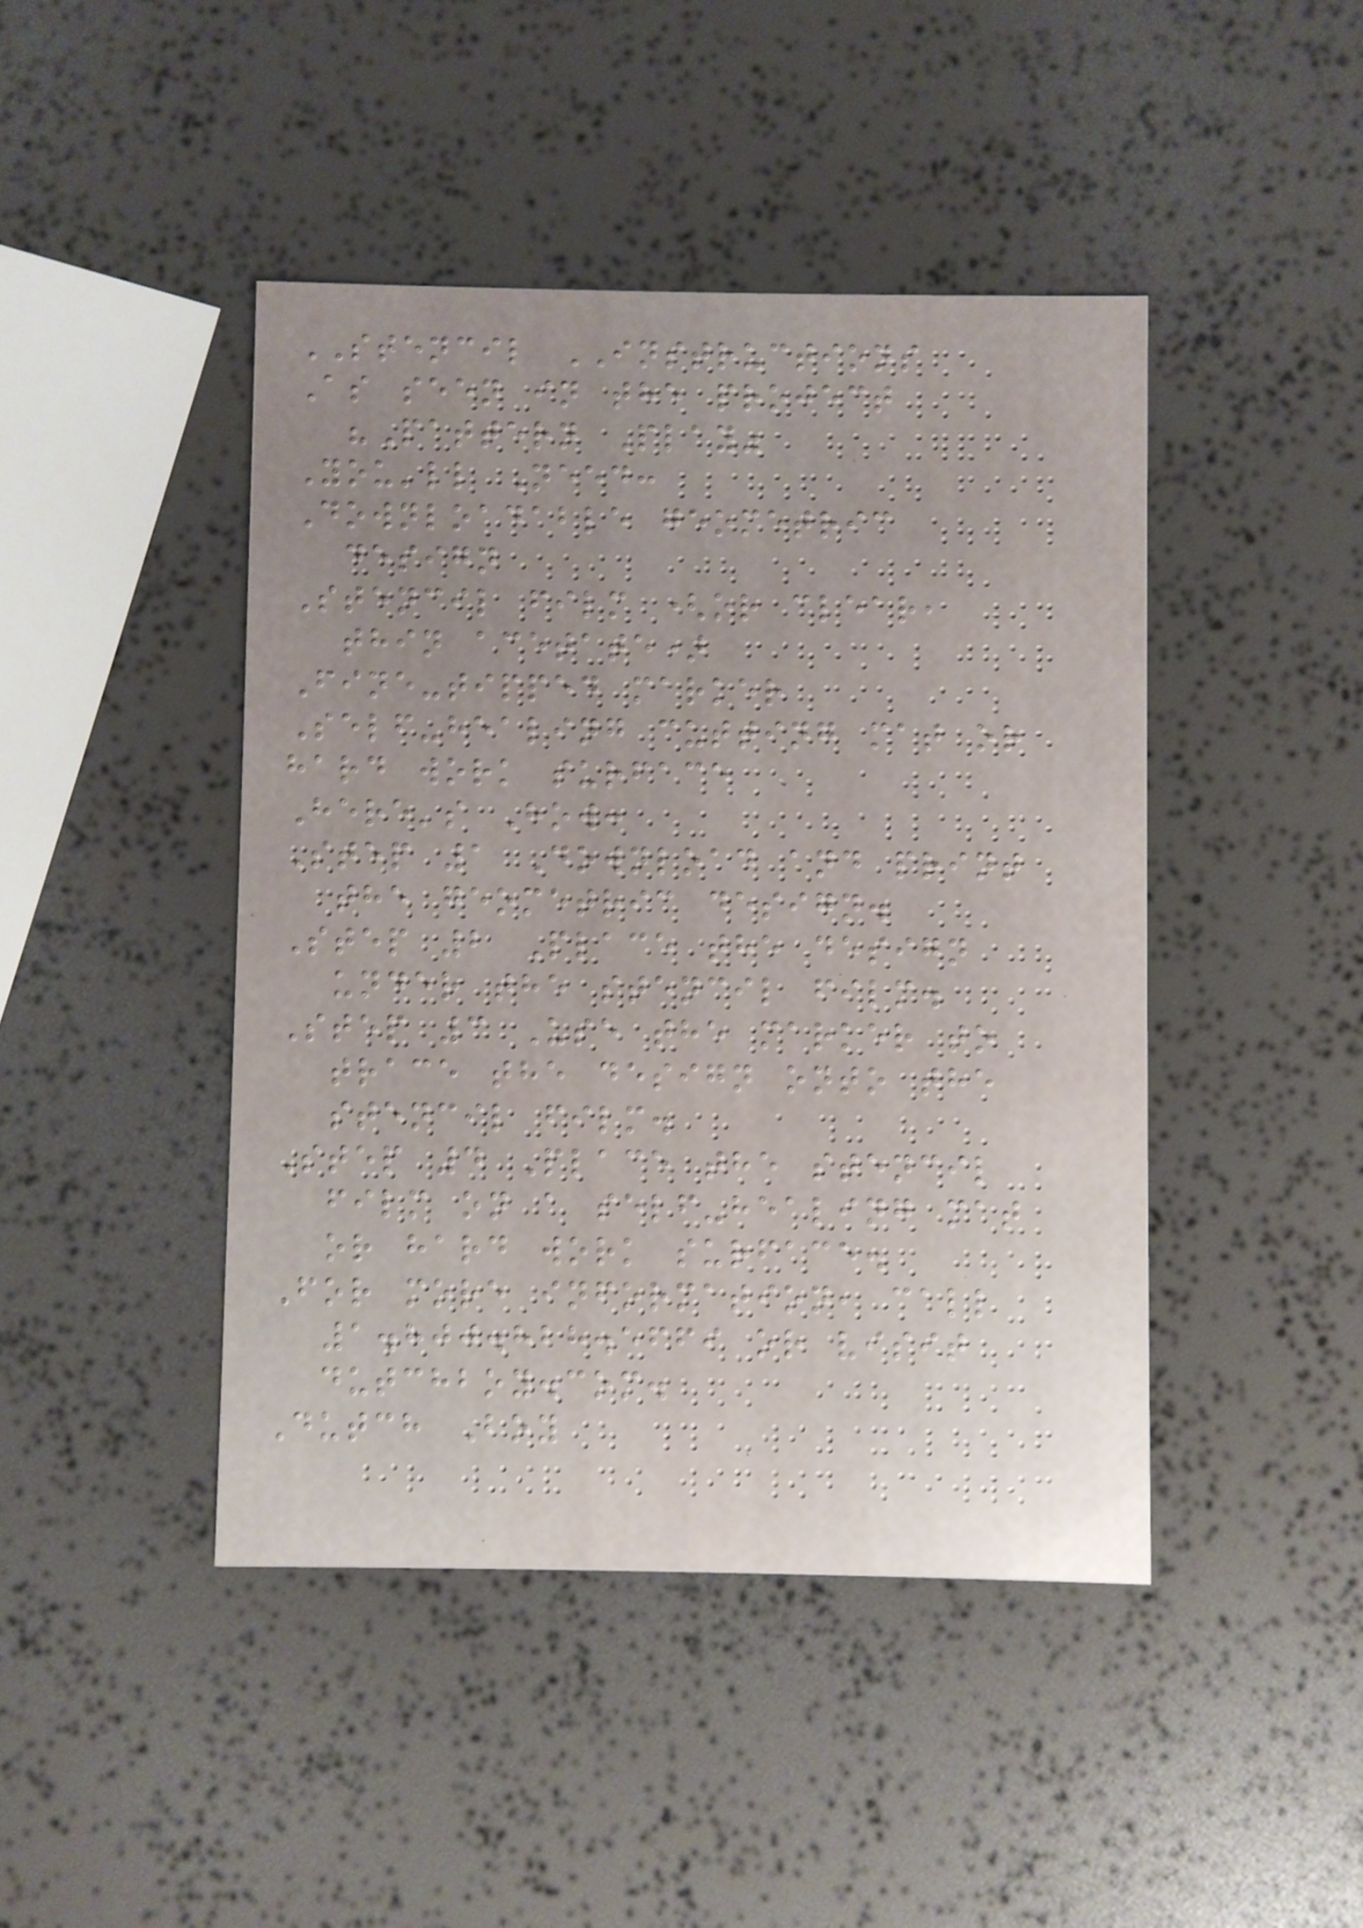STENCIL INSTRUCTIONS
As seen in the project
"Pattern Play"
You'll Need:
Downloadable geometric
design
Stencil film (or clear,
thin acetate)
Fine-tipped marker
Self-healing cutting mat or
hard work surface
Here's How:
Step 1 Download and print
the geometric design.
Step 2 Place the design
under the stencil film.
Step 3 Use the marker to
trace the design onto the
stencil film.
Step 4 Place the stencil
film on a self-healing mat
or hard work surface.
For more information, call
1.800.828.5669 or visit
dutchboy.com.
Dutch Boy
